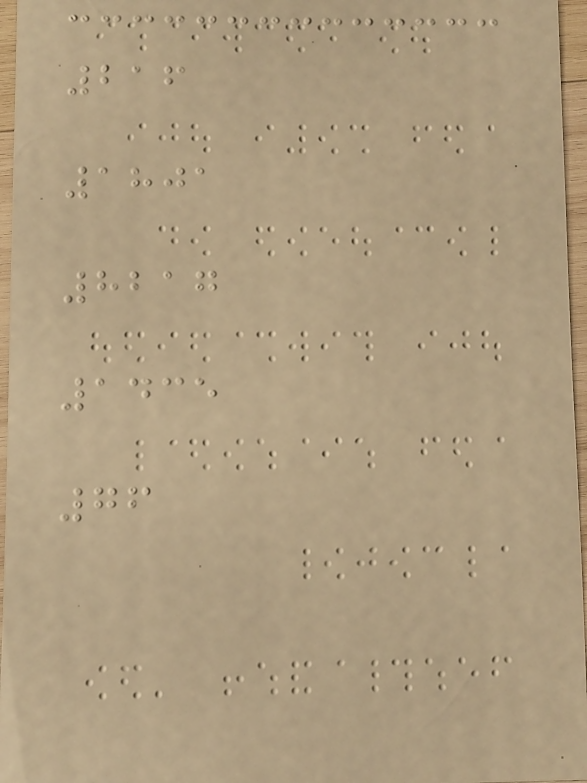216
1801
8217
1435
76
